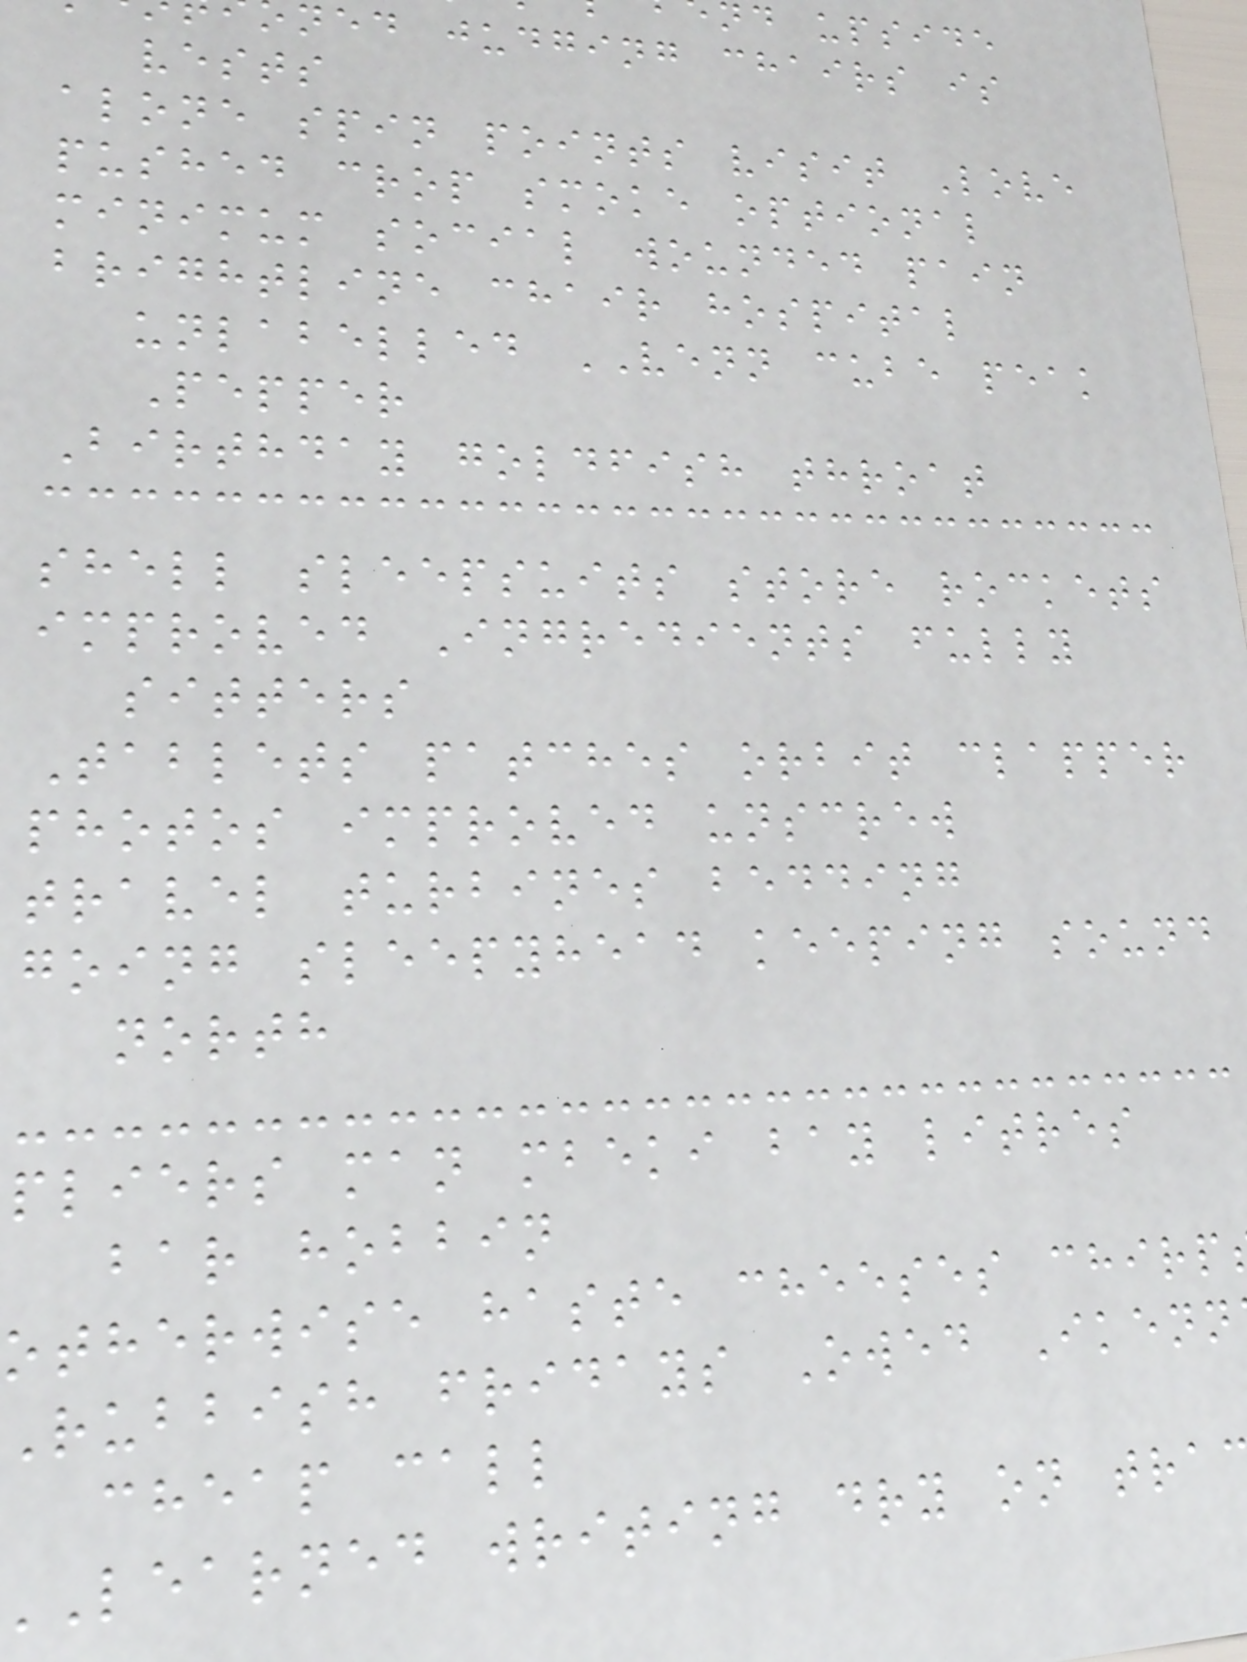d upside
ned judging chairs is
vests
alone spin points visit Love
pushed crop smoke optional
minimum social wounded pain
brightline chair hospital
unlabelled VENN cube peak
Pepper
Birthday goldfish throat
shell sleepsuits store rockets
improved Ingredients fully
sitters
Tablets patches orbit clapper
photos improved unscrew
travel turbines bedding
going sleepyhead keeping sound
north
pliers man mbeki bay litres
bar hobbin
otherwise haste cheeses chirp
Rubbish fridays Owed Ikenn
cheap call
learned writing dry on tra
